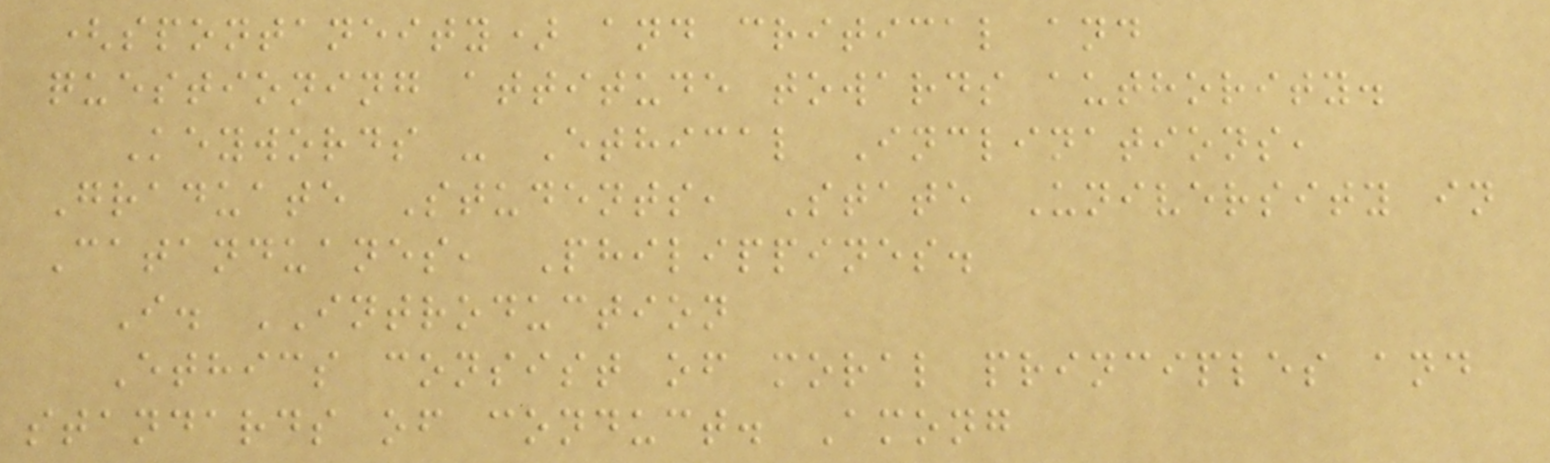(spontaneity) and critical and
questioning attitude towards authority.
Keywords - Ethical Inclinations,
Graduate Students, State University in
Catanduanes, Philippines.
I. INTRODUCTION
Ethics consist of moral principles and
standards of conduct. Among
